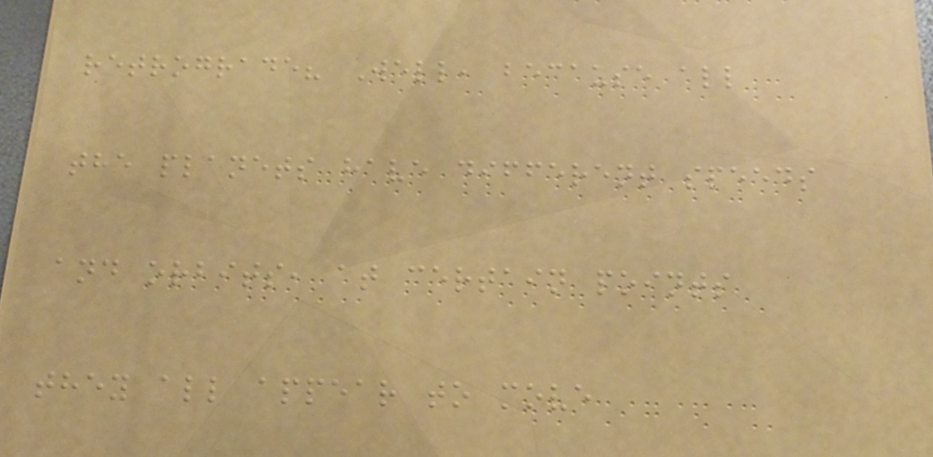retrograde? Well, because all
the planets have different speeds
and orbits, at certain points
they all appear to move
